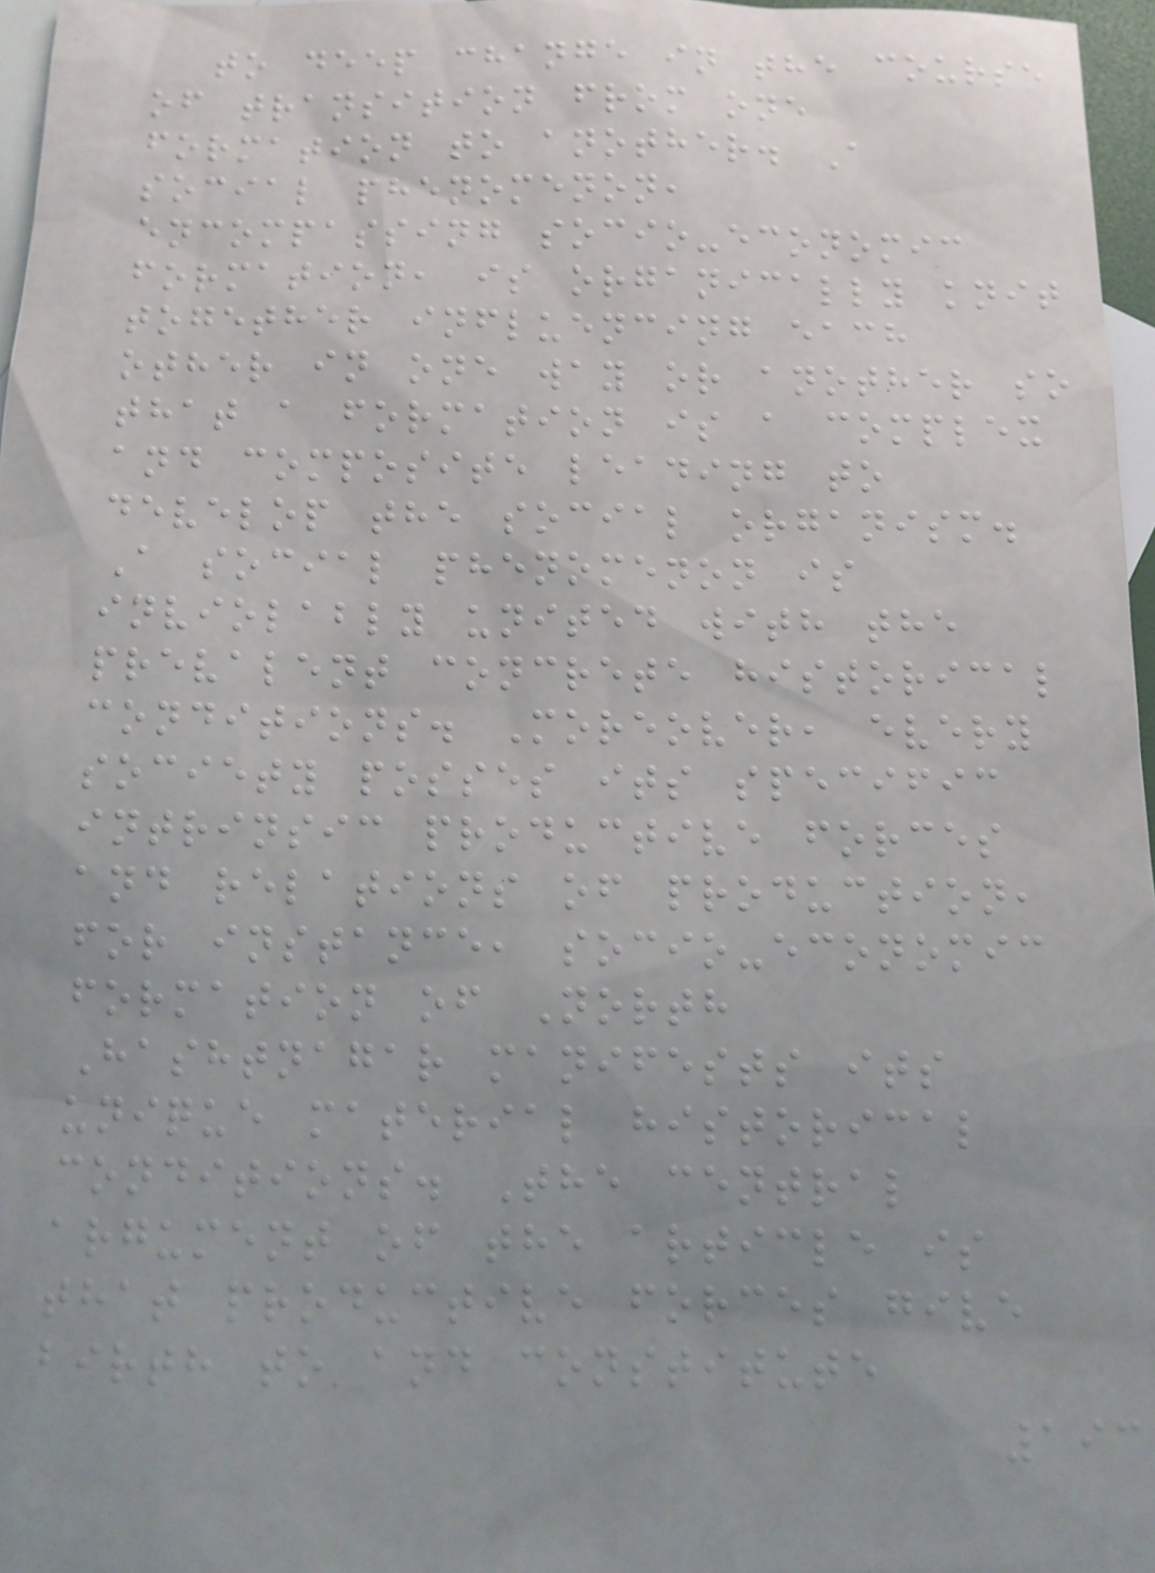to deep change in the course
of transition from one
formation to another. A
social phenomenon,
encompassing socio-economic
formation, is organically knit
together influencing each
other in one way or another so
that a formation is a complex
and composite leading to
develop the social organism.
A social phenomenon is
inviolably united with the
prevalent concrete historical
conditions. Moreover, every
society posses its specific
intrinsic productive forces
and relations of production,
for instance, socio-economic
formation of North
Hashtnagar manifests its
unique material historical
conditions. The central
argument of the article is
that productive forces give
birth to and constitute
193
